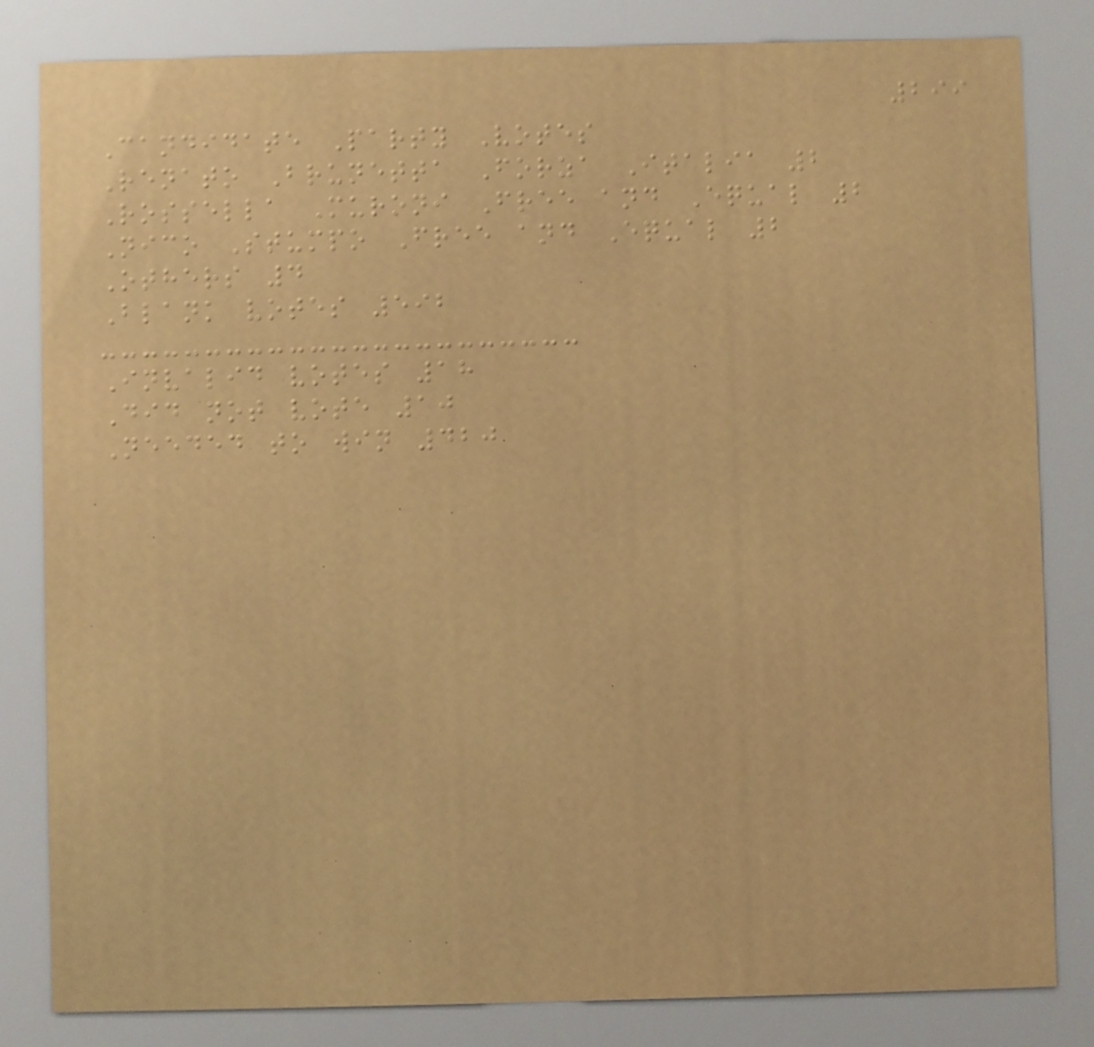299
Candidate Party Votes
Renato Brunetta Forza Italia 2
Rossella Muroni Free and Equal 2
Nico Stumpo Free and Equal 2
Others 4
Blank votes 592
Invalid votes 18
Did not vote 10
Needed to win 420
